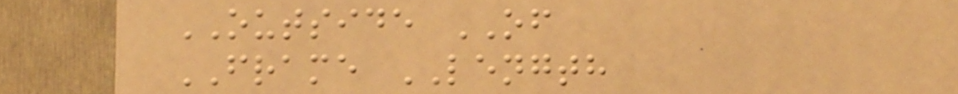OUTSIDE OF
FRAME LENGTH
